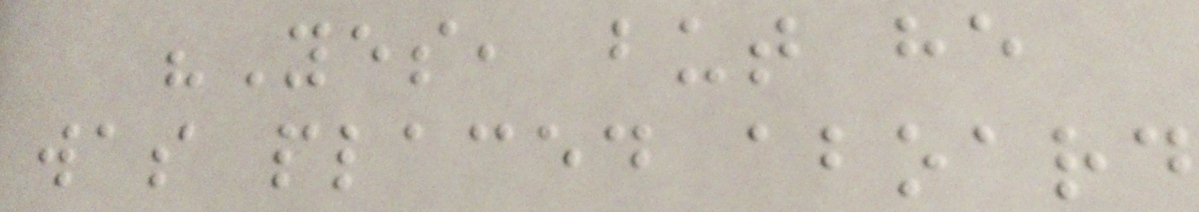"Yes, but he
was placed aboard
